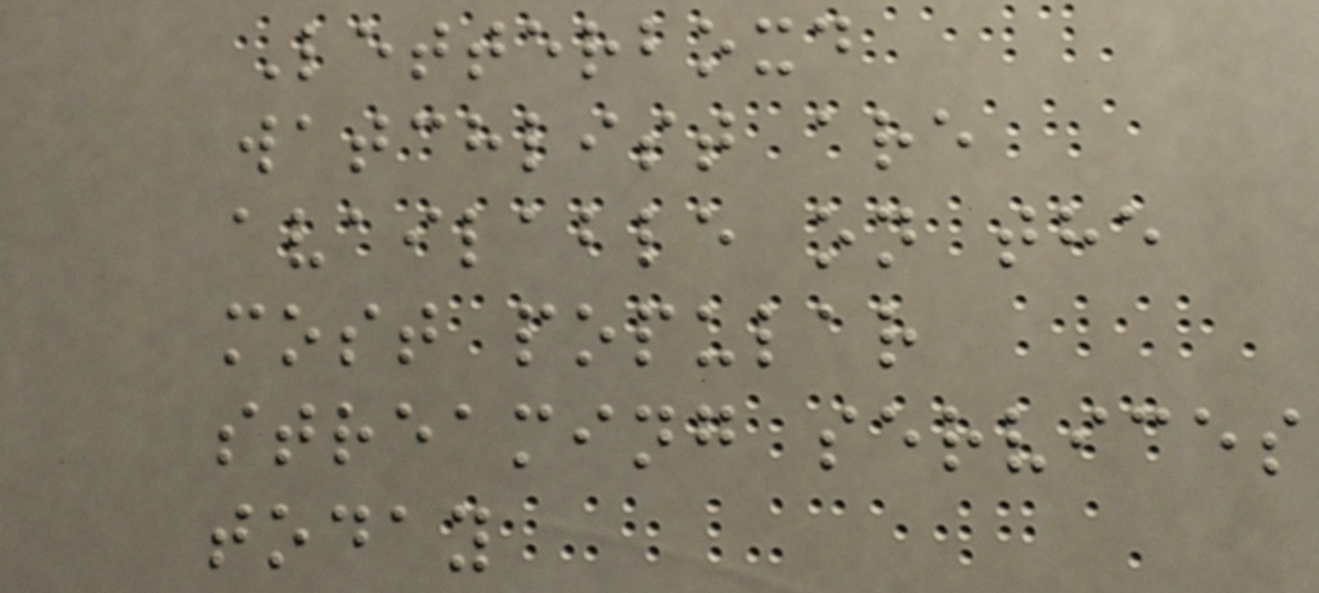Letterboxd
watchlist are
available on the
most popular
streaming services
today
